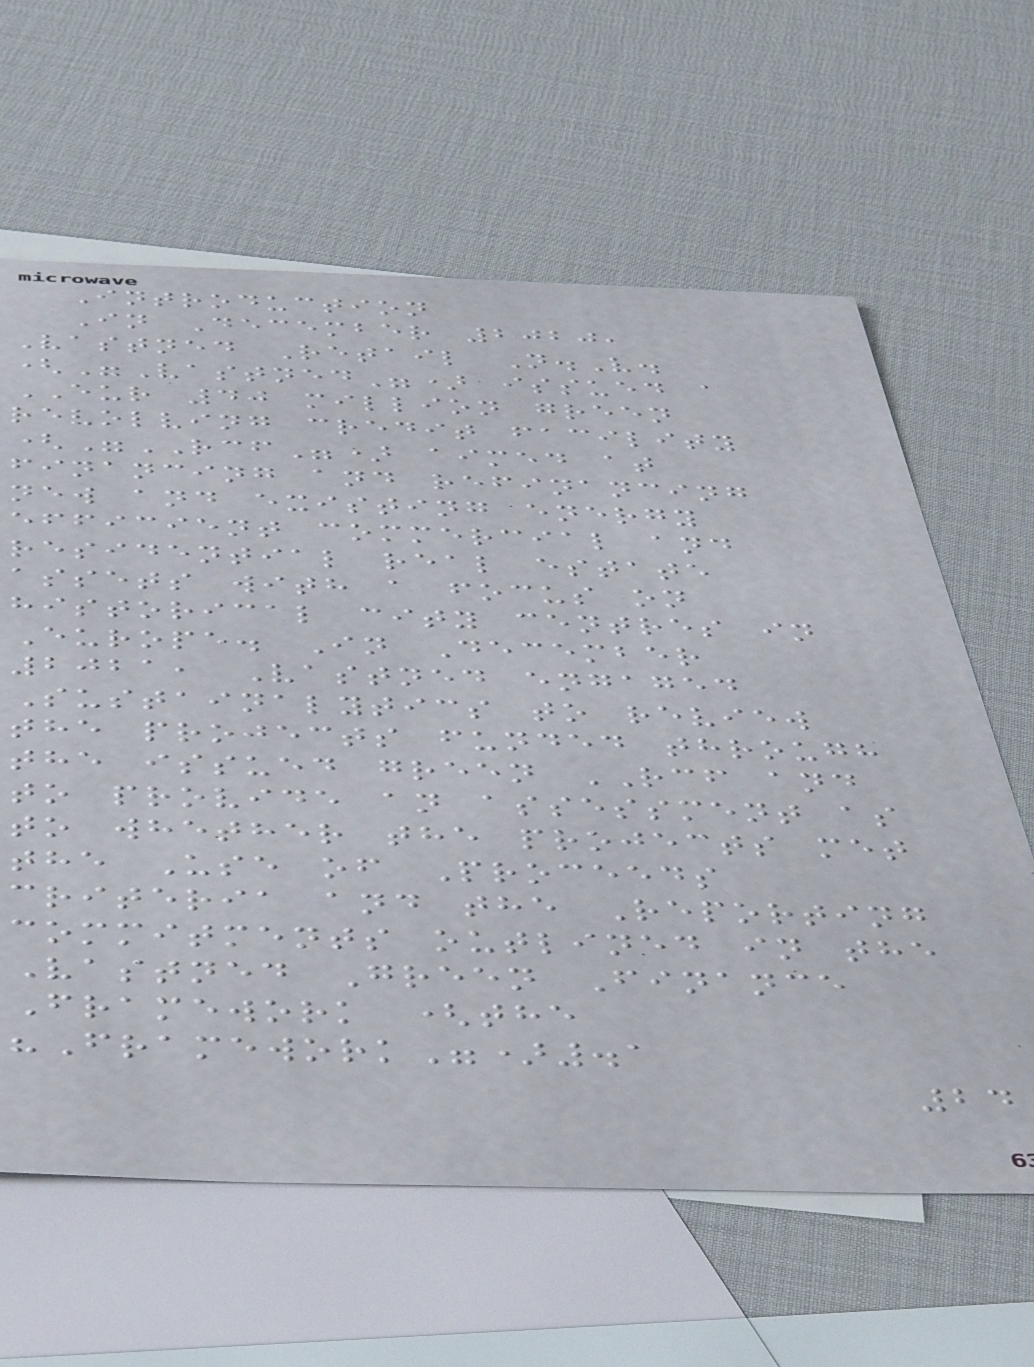Introduction
In December 2020,
Vastned Retail N.V.
("Vastned") issued a
EUR 40 million green
revolving credit facility
("RCF") aimed at
financing and refinancing
new and existing energy
efficient commercial and
residential real estate
assets with a focus on
historical city centres in
Europe. In December
2021, Vastned engaged
Sustainalytics to review
the projects funded through
the issued green RCF and
to provide an assessment as
to whether the projects met
the Use of Proceeds
criteria and the Reporting
commitments outlined in the
Vastned Green Finance
Framework (the
"Framework").1
24
